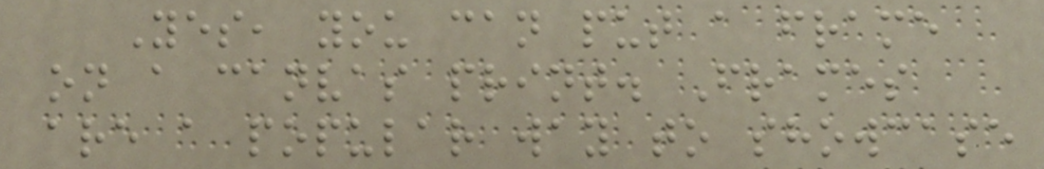Yes, you can put a frame
on a canvas print. Frames
are a popular way to showcase
